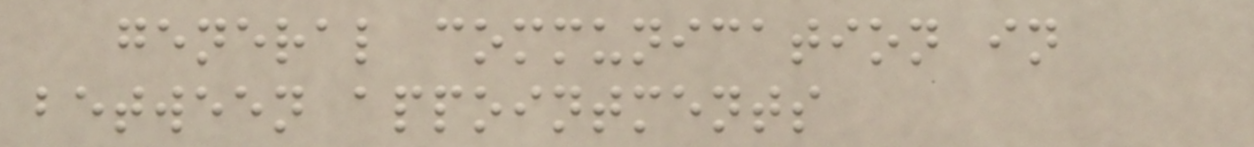general communication in
between appointments
